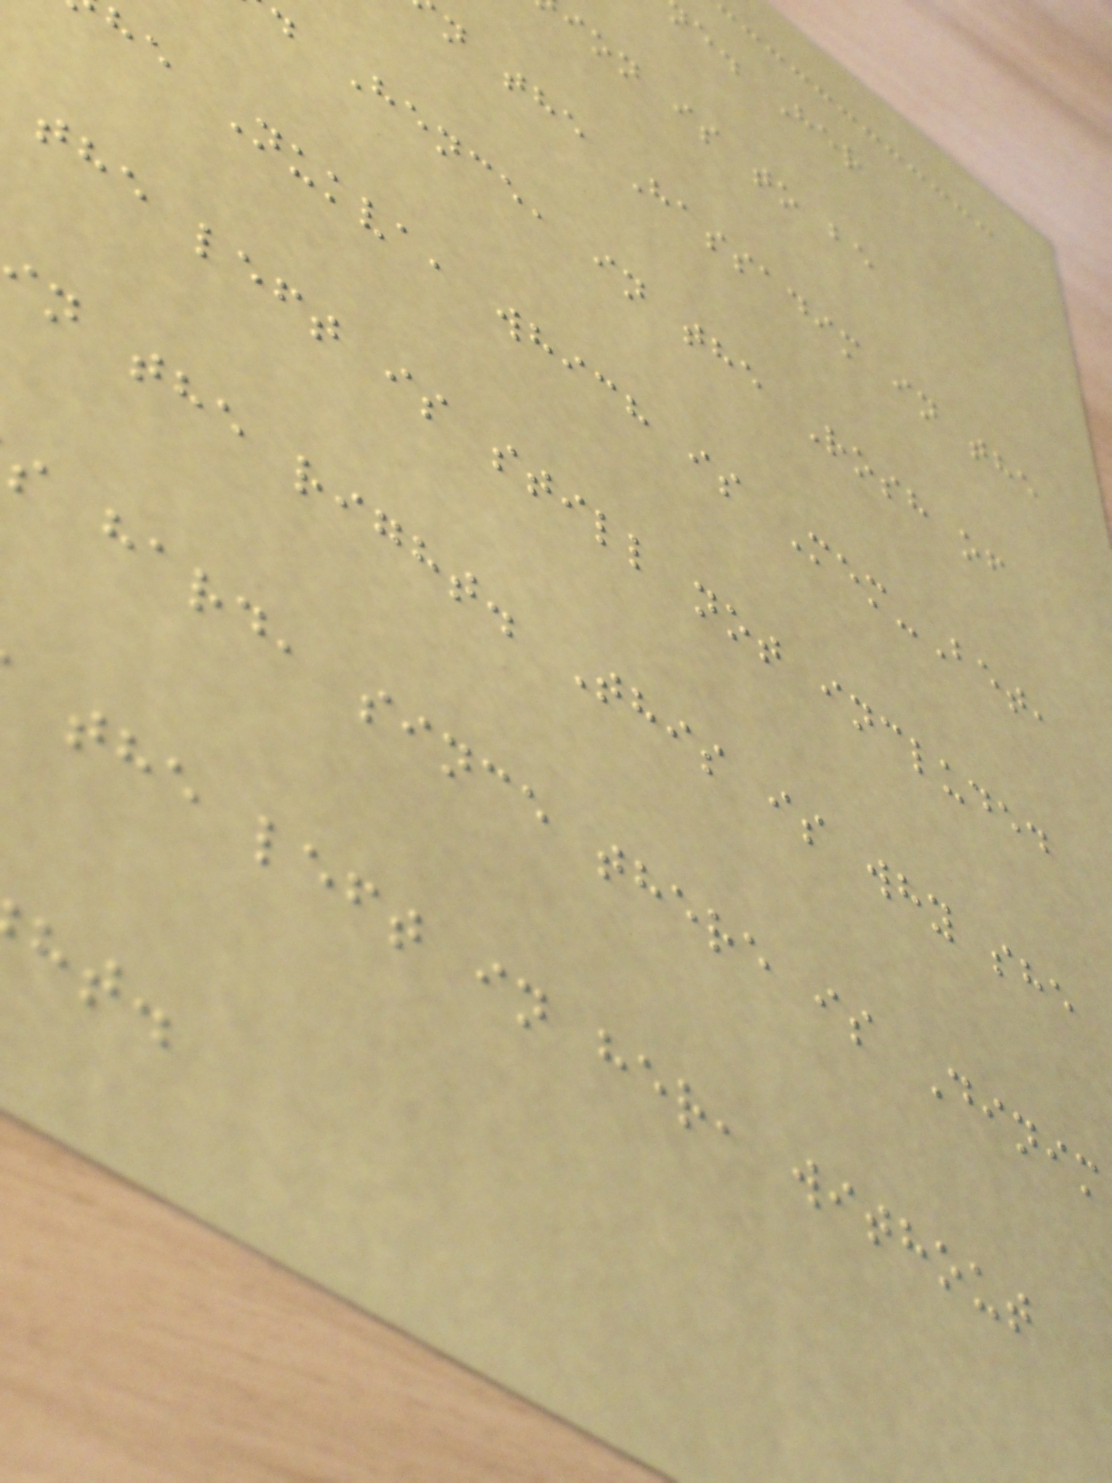e. Her
ion is to be
n the Hassadim in the
Hence, in the Rosh of
he Nukva, which is Mem-Bet,
the left is still not included
n the right. This is why she
s hard, since there is Dinim
the left in her, without
